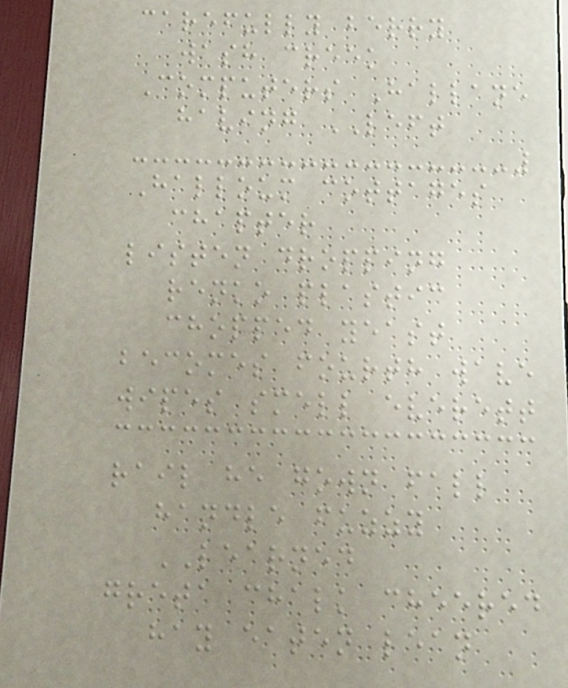carefully berry
wash creek
Computers Hallane
having LEFT
Halloum cottages
chapter
listen dropping
renko plastic
chopped yeast
becomes fourth wave
wipes smell everett
rail he gown fall
handle fuzzy
LEARNED
greta chalk cheered
hay eaten lean
